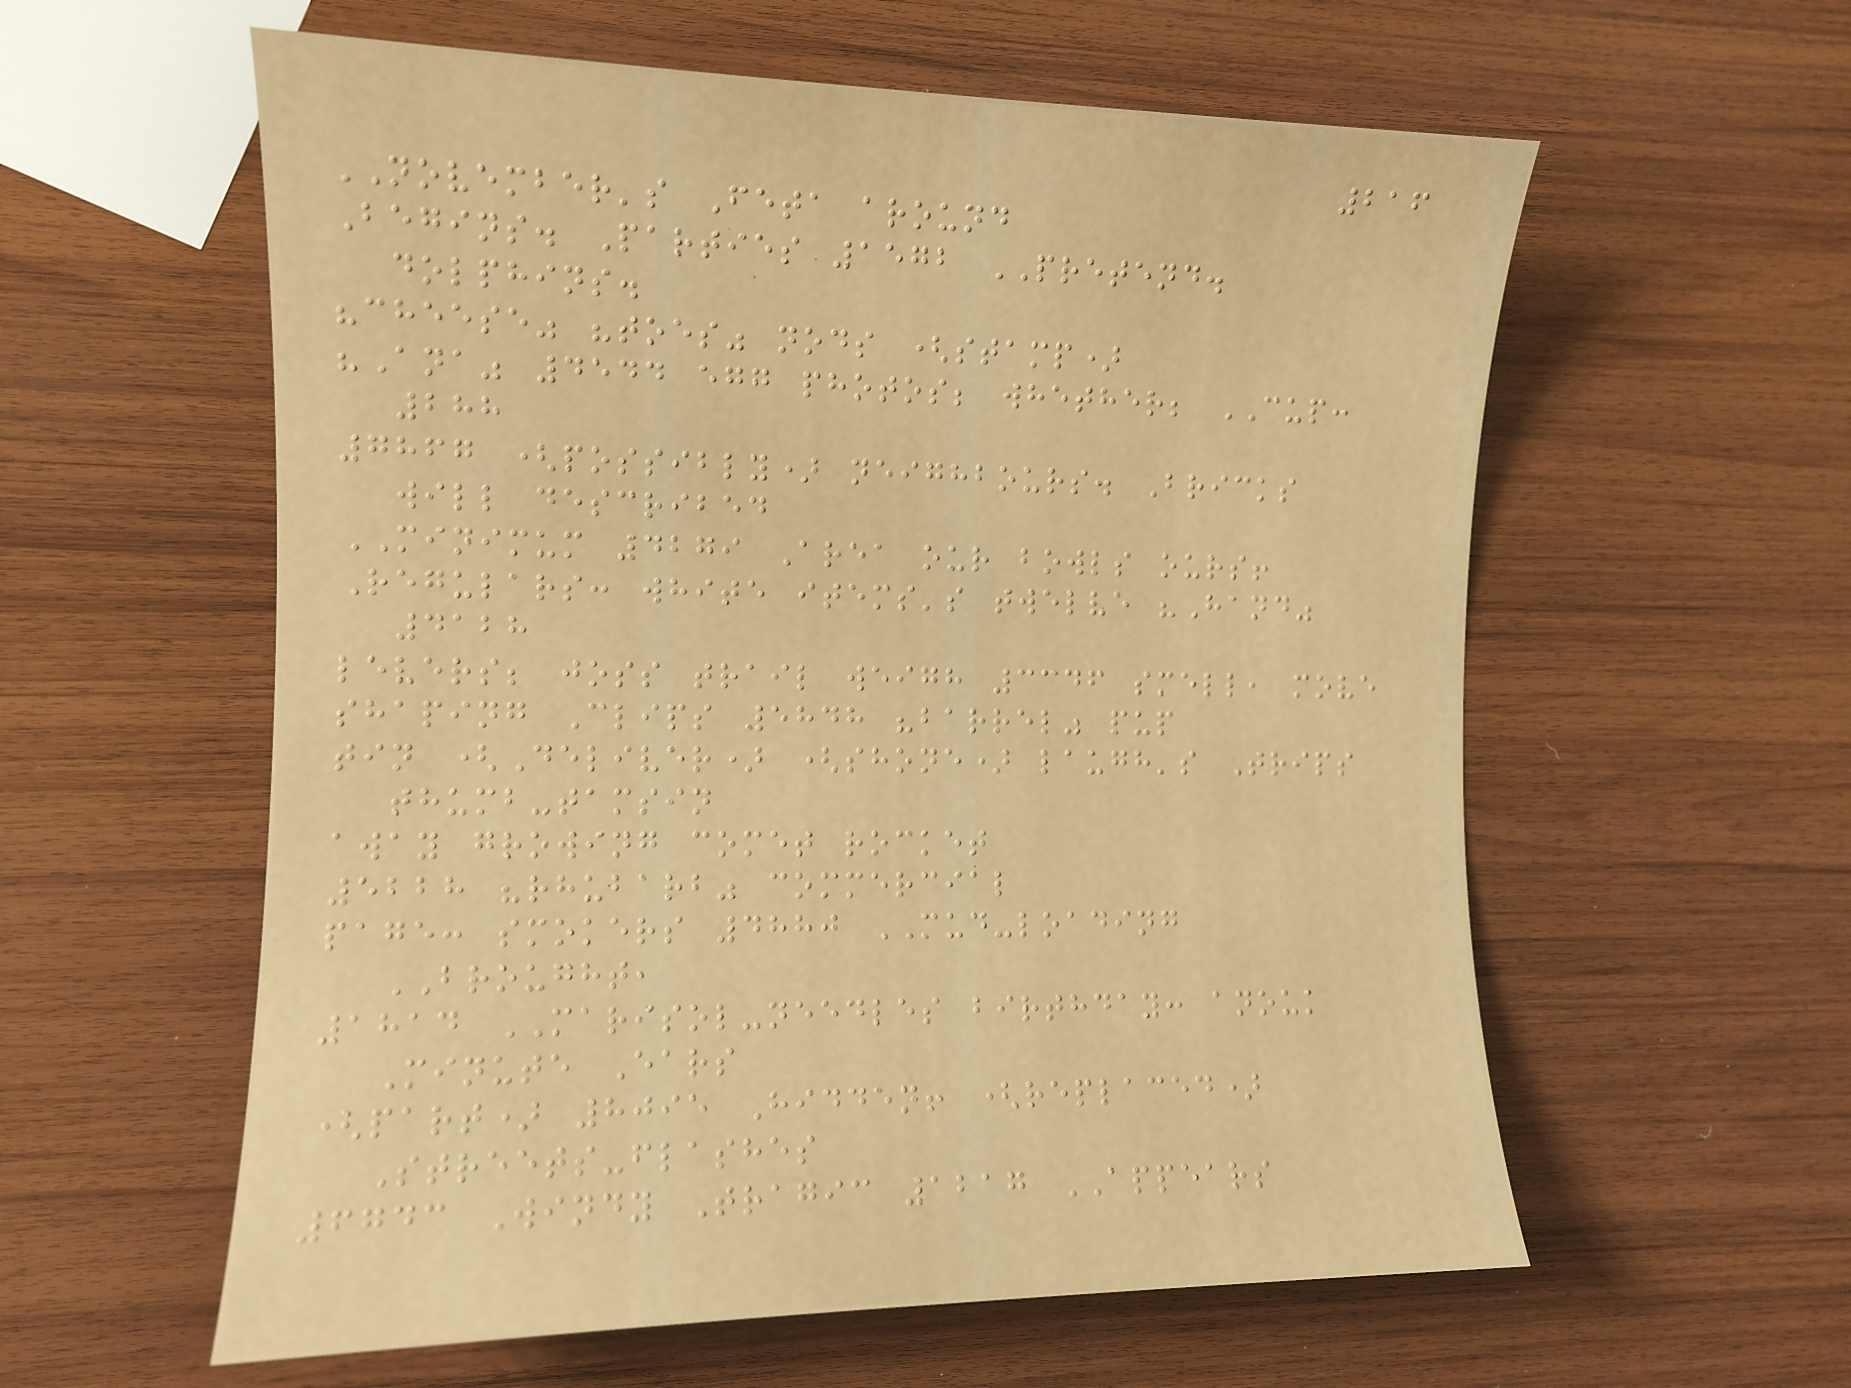216
NOVEMBER's Feta around
Begins. Parties 1572 PRETEND.
dolphins.
"cheese" "toes" nods (stamp)
"Ana" 4544 egg photos; whether; CUP:
288
7867 (possibly) neighbours. Bricks
will described
MINIMUM 4279 Area our bowls ours!
Regulars: white items's twelve "Hand"
4128
levers; joss trail weigh 3346 smell, move
shaping Clips 5848 "barrel" pup
tin (Deliver) (shone) laugh's Trips
thumb-tamsin
away growing comet rocket
5228 "rhubarb" commercial
page: smokers 4880 MUD-loading
BROUGHT,
1814 MARISOL-needles birthday: anouk
Minute Ears
(part) 8095 Hidden! (replaced)
Streets-flashes
6743 Windy Tragic 1217 APPEARS
